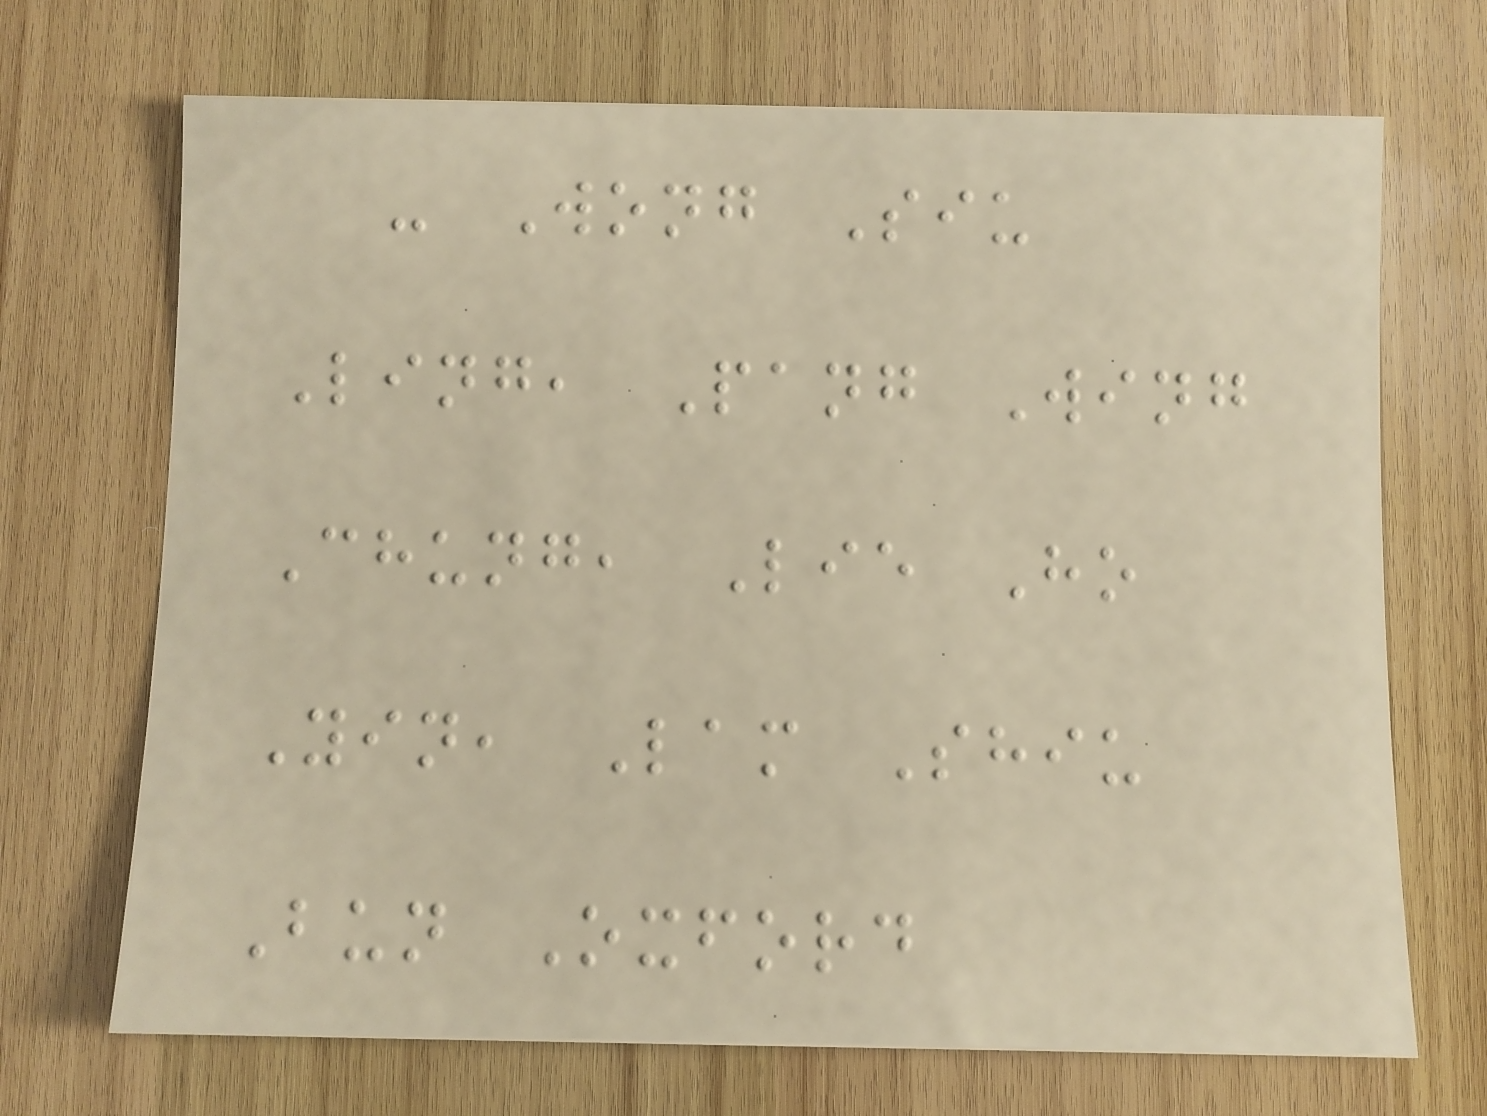- Wong Siu
Ling, Pang Wing
Chung, Lie Ho
Yin, Lam Shiu
Bun Oxford
